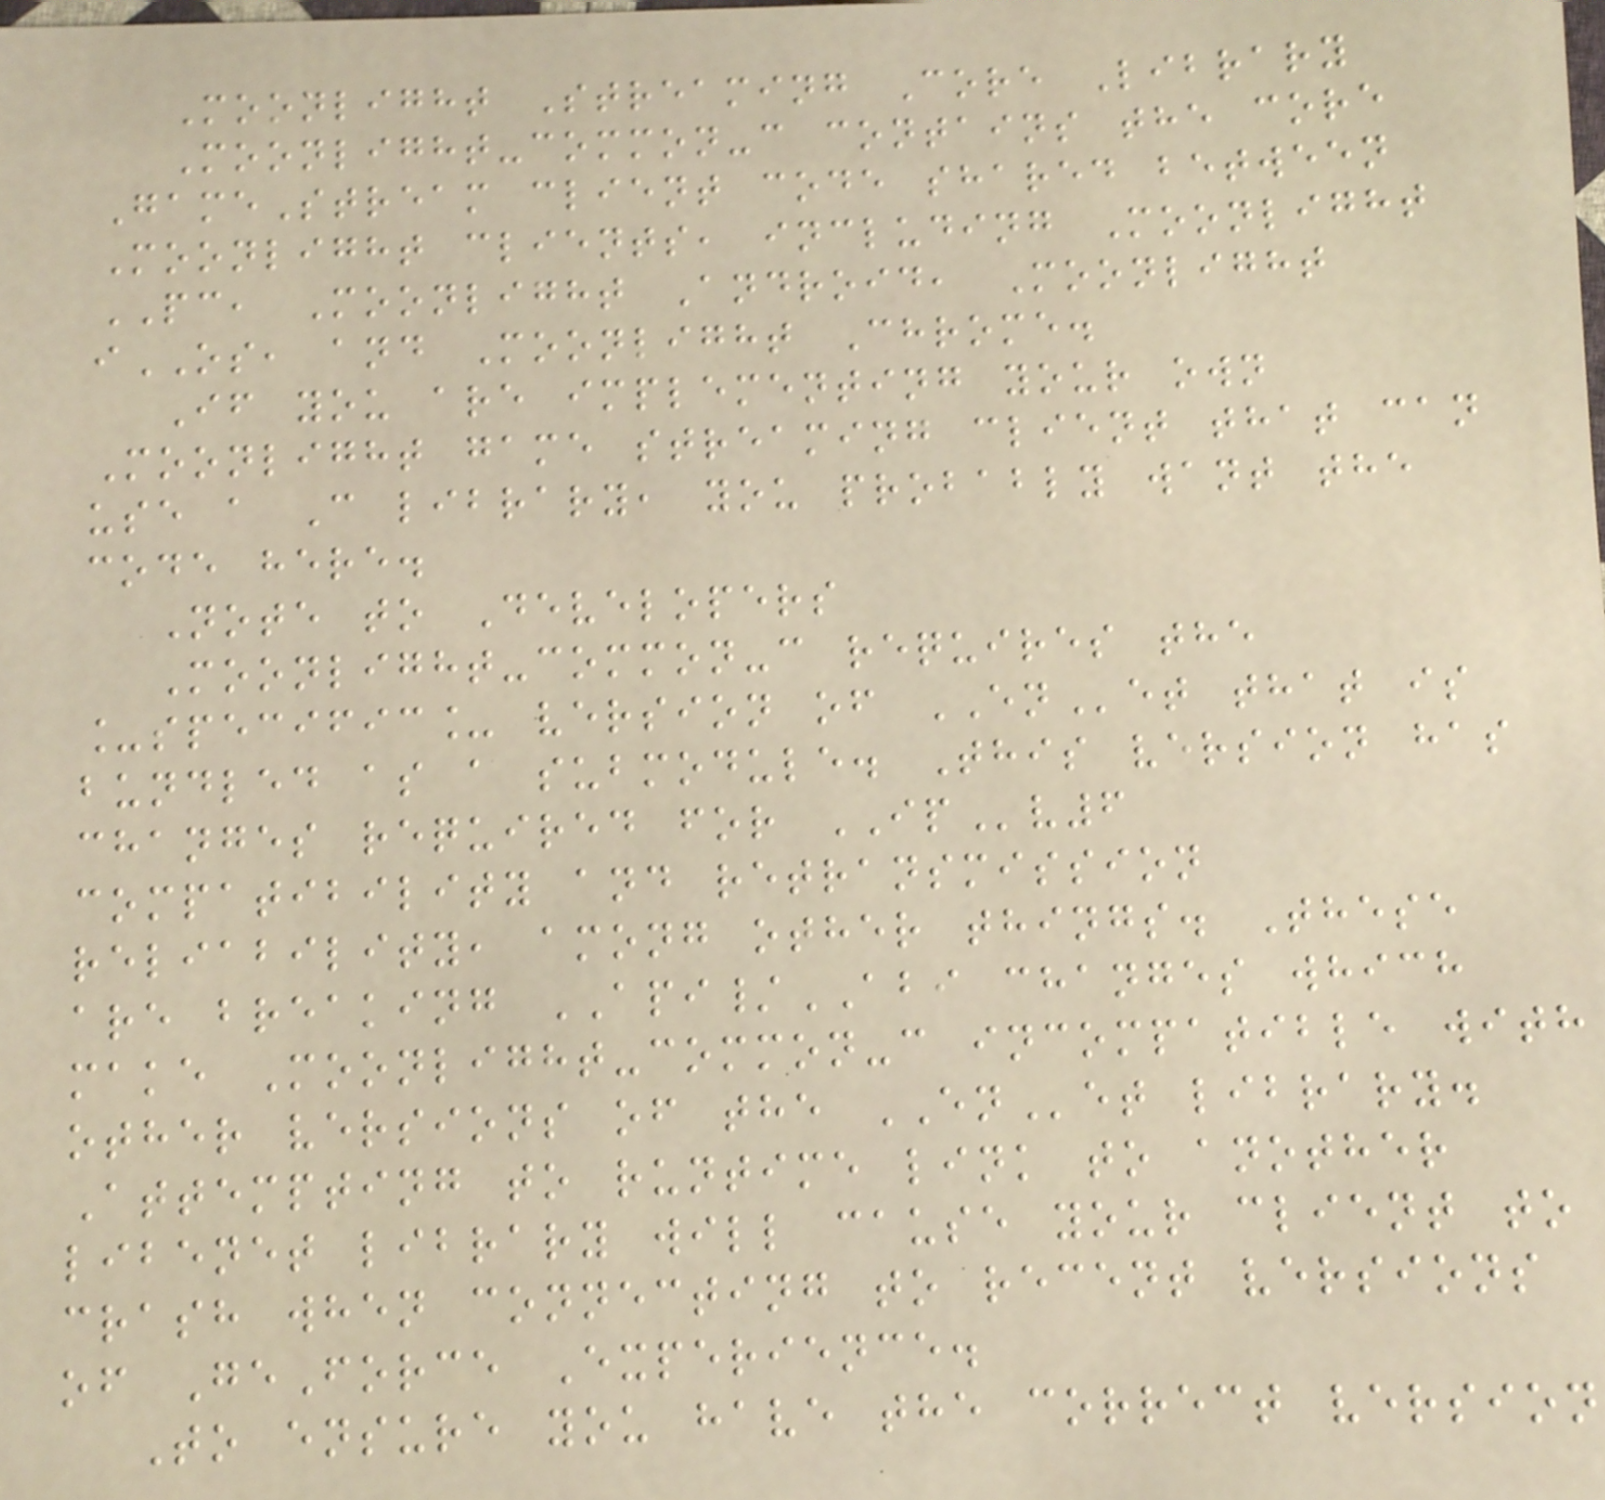Moonlight Streaming Core Library
Moonlight-common-c contains the core
GameStream client code shared between
Moonlight clients, including Moonlight
PC, Moonlight Android, Moonlight
iOS, and Moonlight Chrome.
If you are implementing your own
Moonlight game streaming client that can
use a C library, you probably want the
code here.
Note to Developers
Moonlight-common-c requires the
_specific_ version of ENet that is
bundled as a submodule. This version has
changes required for IPv6
compatibility and retransmission
reliability, among other things. These
are breaking API/ABI changes which
make Moonlight-common-c incompatible with
other versions of the ENet library.
Attempting to runtime link to another
libenet library will cause your client to
crash when connecting to recent versions
of GeForce Experience.
To ensure you have the correct version
